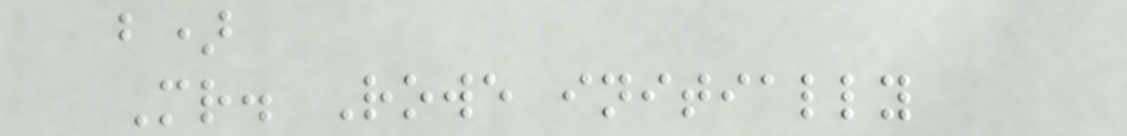b)
Mr. Rowe initially
